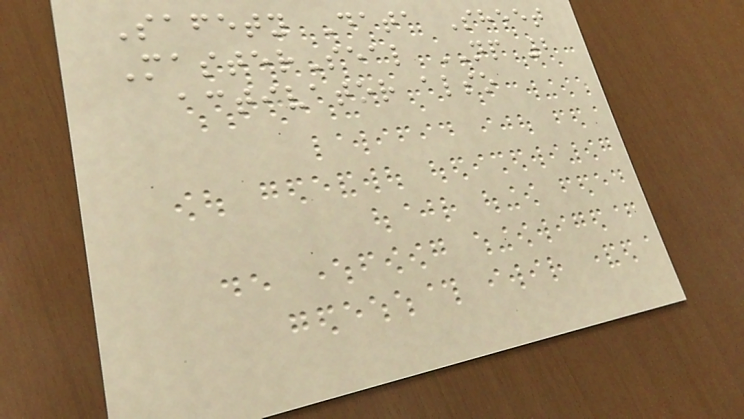Safety Data Sheet
MasterSeal NP 2
activator also
